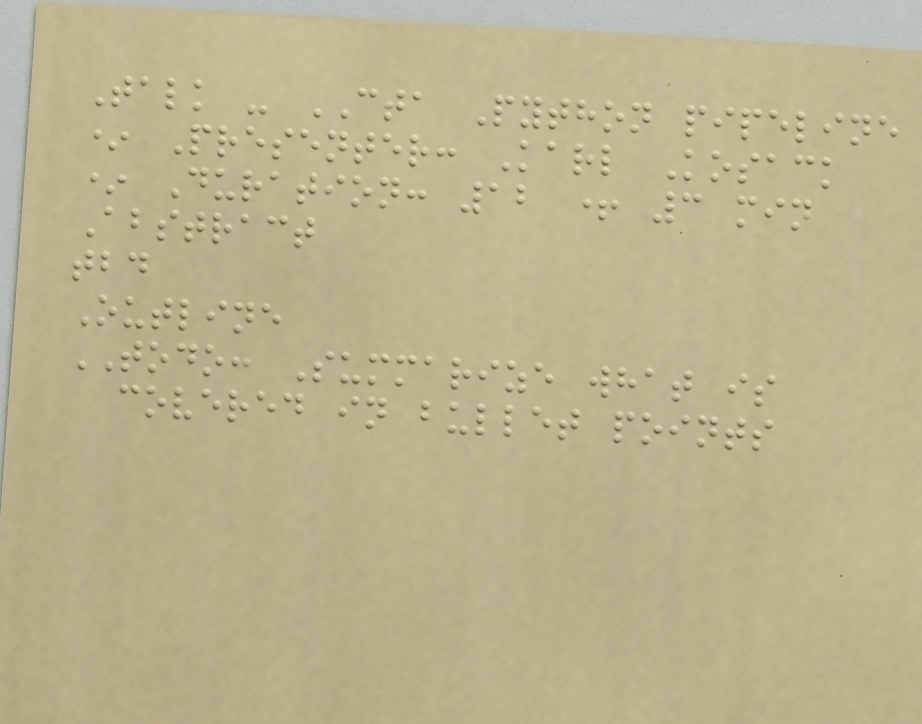Talk - CTA Python pipeline
* Presenter: Karl Kosack
* Duration: 12 + 3 min
Abstract
tbd
Outline
TODO: Summarize what is
covered in bullet points
